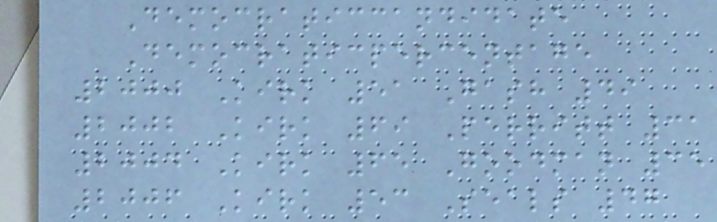Democraticcandidate
Democraticpercentage
2000 Kirk 51 Gash 49
2002 Kirk 69 Perritt 31
2004 Kirk 65 Goodman 35
2006 Kirk 53 Seals 47
